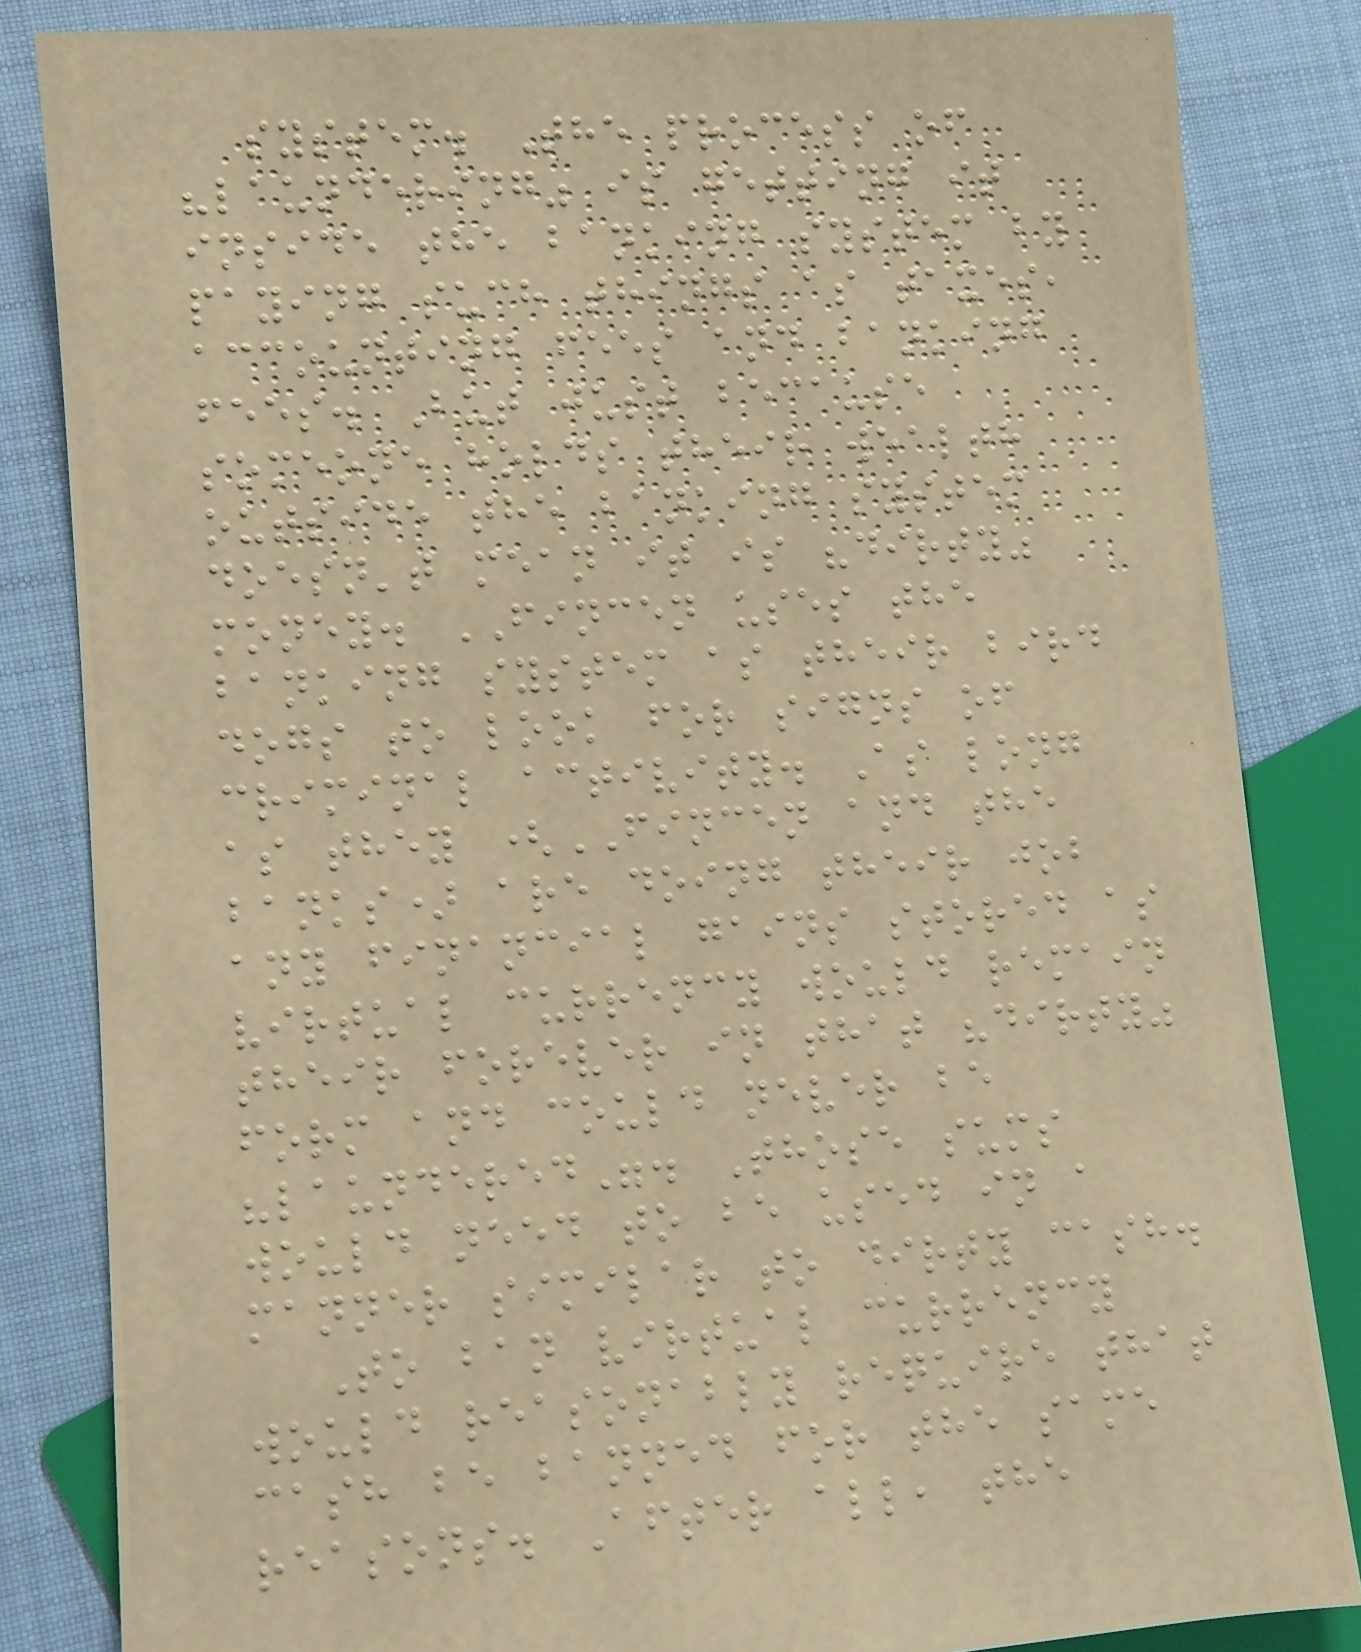system. The process of
"laundering" is getting it
inside the banking system by
paying such things as taxes,
accounting fees and banking
fees. But just because
someone holds their wealth
outside the banking system
doesn't mean it is "dirty"
money. FINCEN uses the
banking system as their bird
dogs to look for signs of
criminal activity. As long
as they (FINCEN and the
banks) are doing their job
any financial gains stored as
virtual currency would remain
their forever in that "dirty"
form and could never be
"laundered". Those sums
would need to be used in a
manner similar to dirty cash.
To ban virtual currency
would reasonably require that
cash be banned for the same
reasons. After all, the
